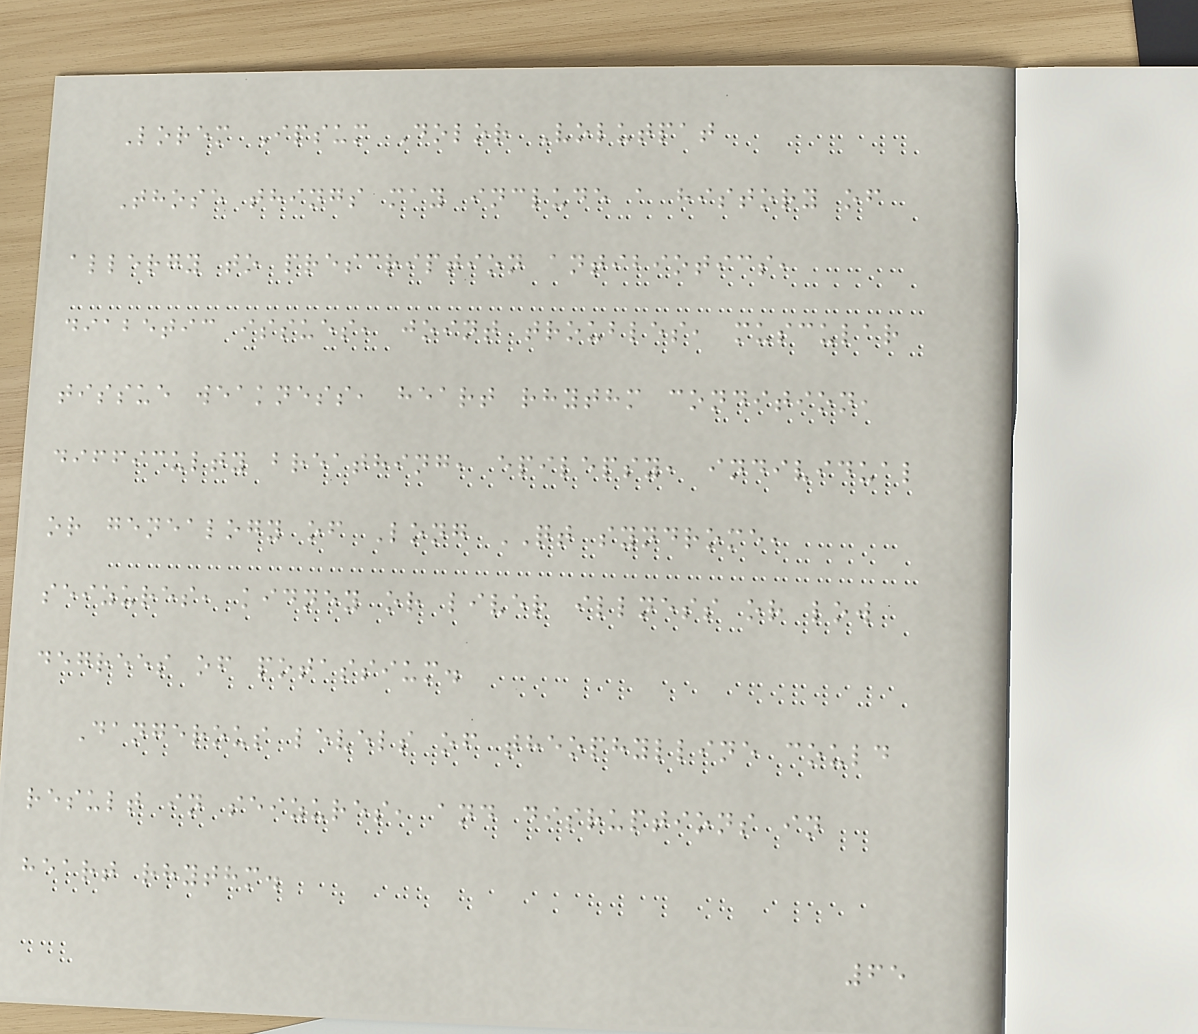Lorem Ipsum Dolor Volutpat
Those things may include a history of
allergy to prescription antibiotics,
diabetic issues, joint troubles, muscular
tissue weakness, heart rhythm condition,
difficulty breathing, epilepsy, individual
or genealogy of Long QT syndrome,
seizures, kidney or liver illness or low
degrees of potassium.
Dangerous levels of theophylline could
result in seizures, and disruptions in
heart rhythm.
65
